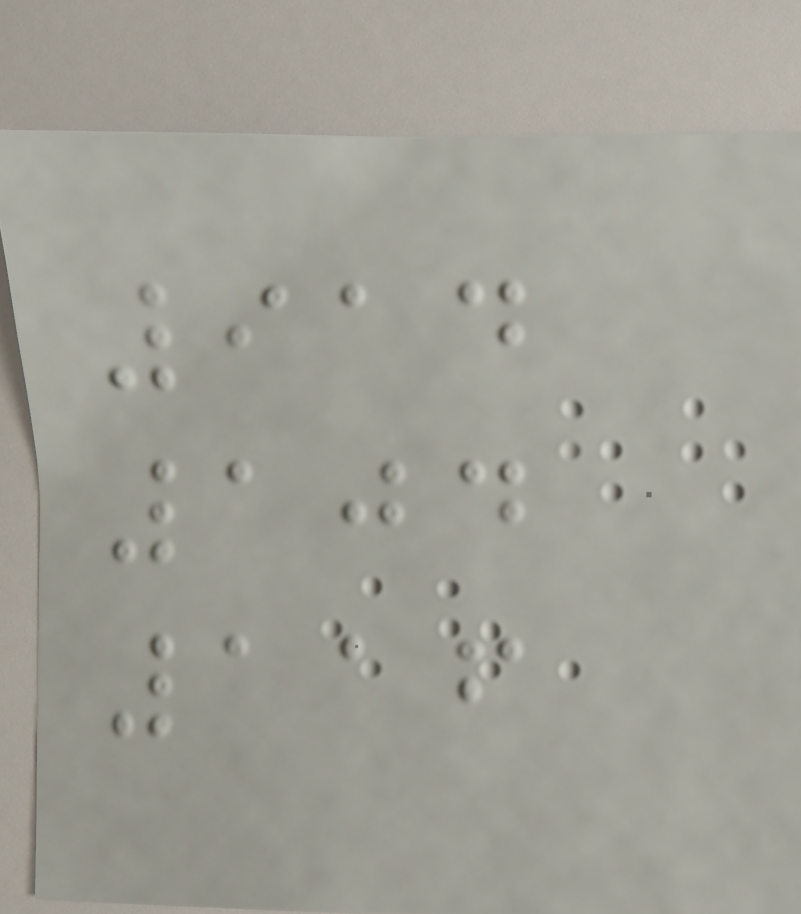914
104
116
